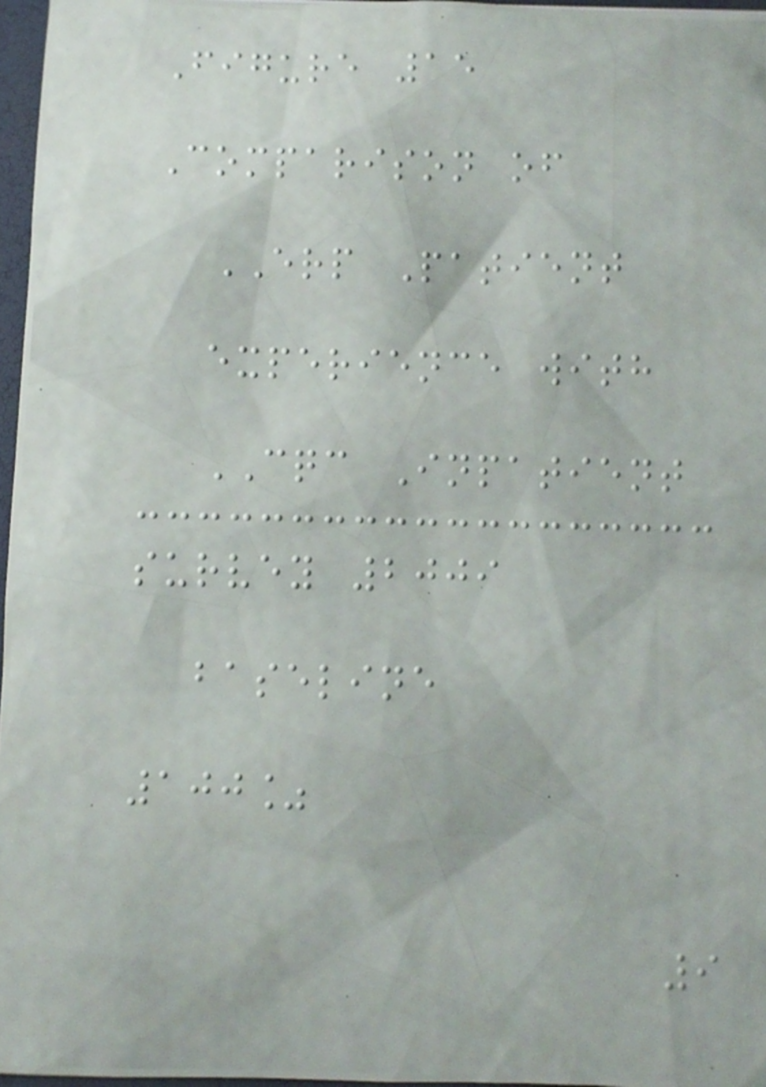Figure 15
Comparison of
ERP Patient
experience with
CQC Inpatient
survey 2009
baseline
100%
9
